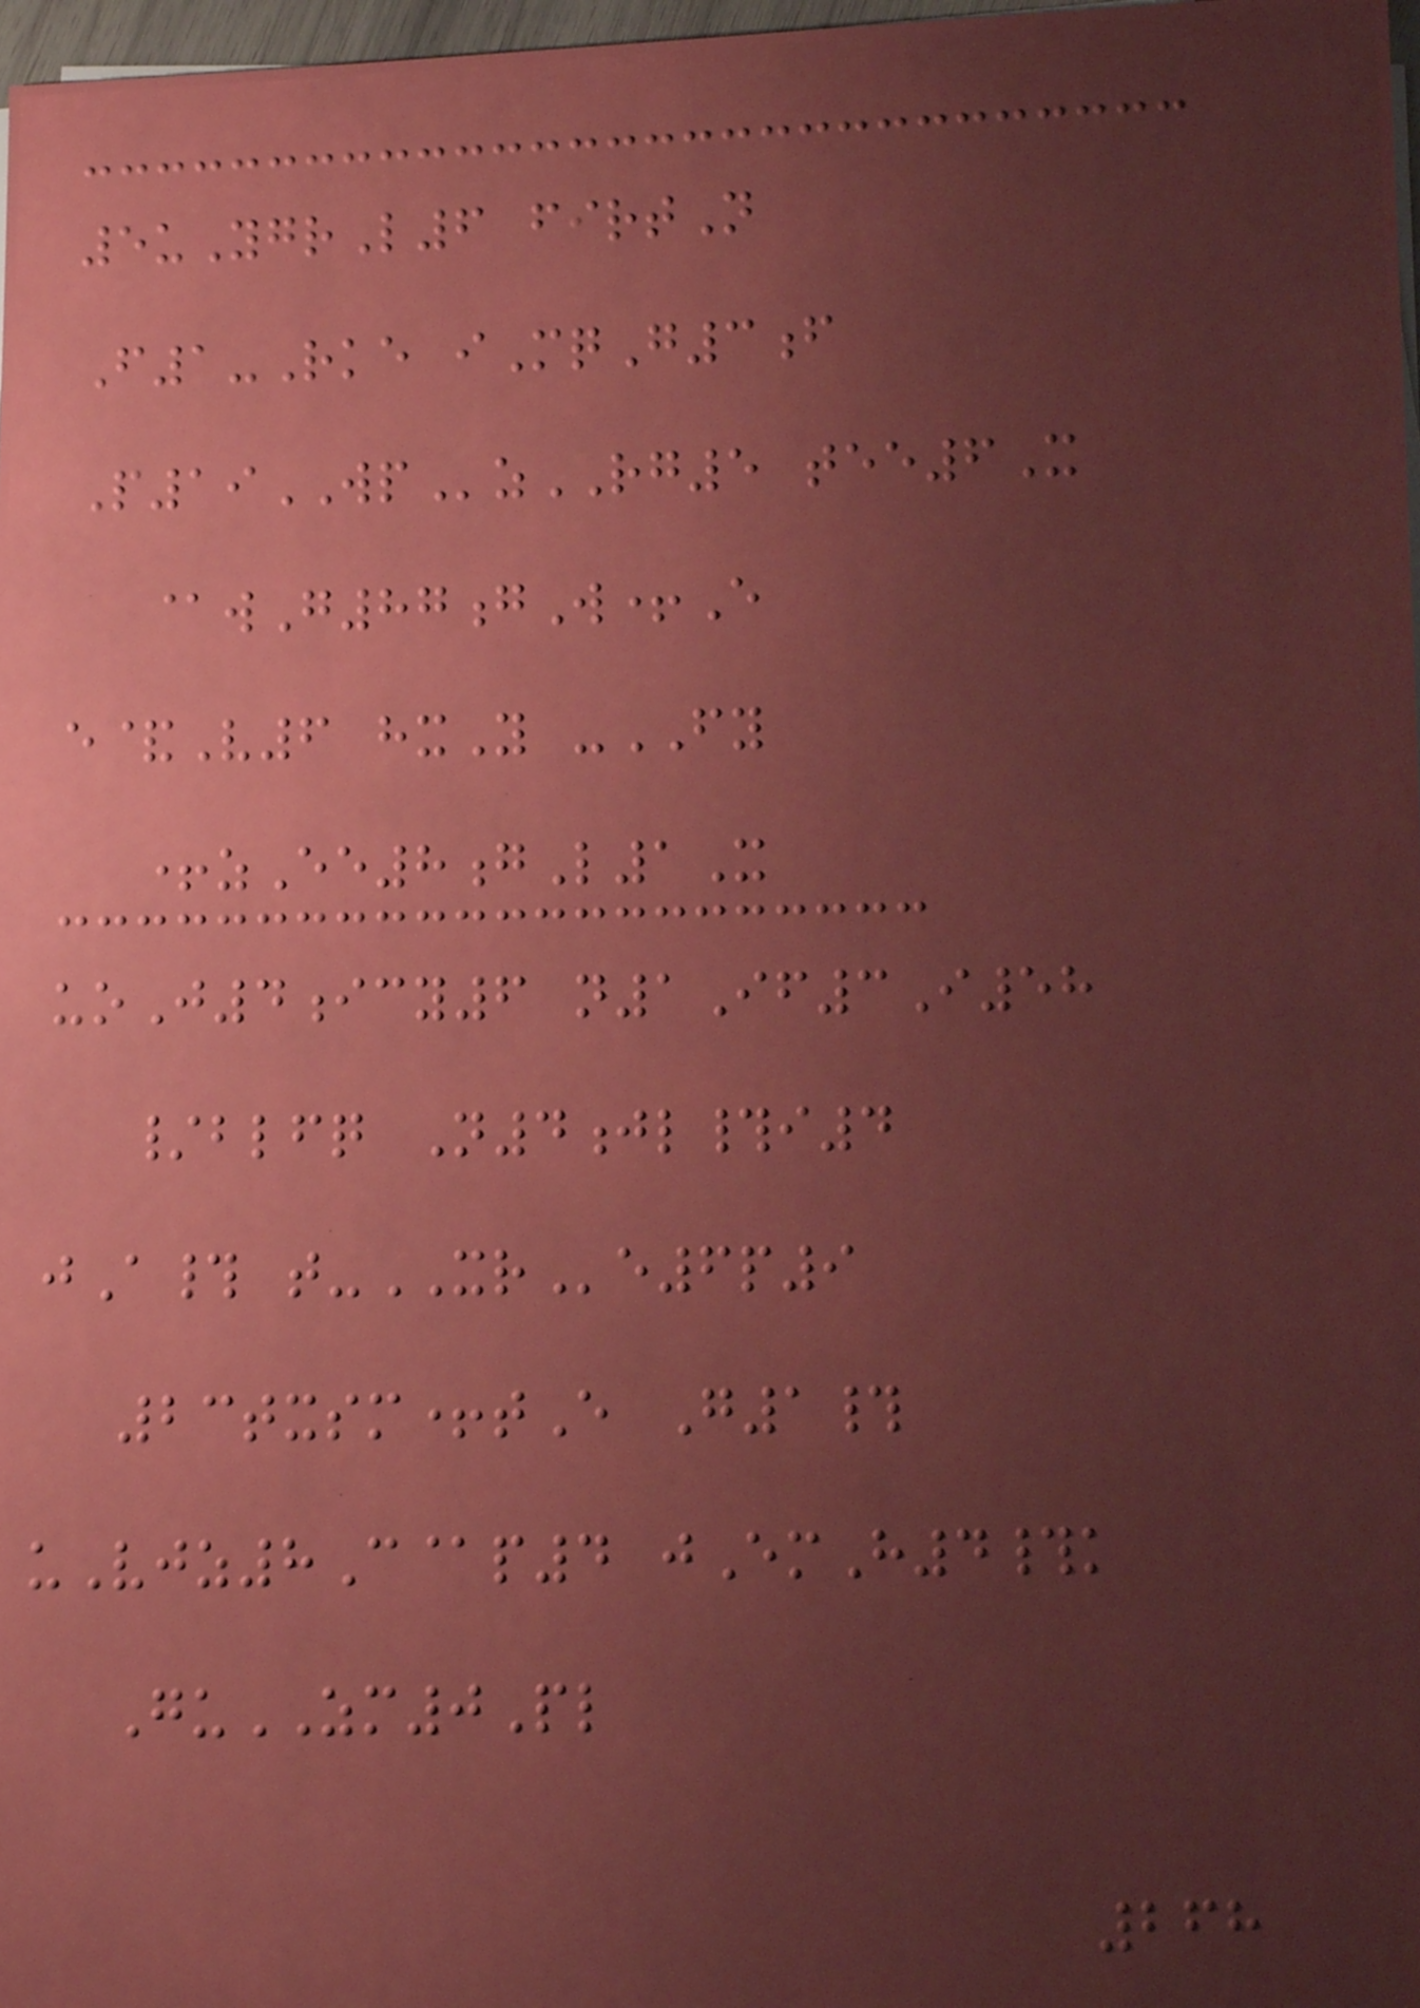5uYgrL6 firtN
F1-Rke iMqG3f
P19WPzRG5 tee6X
@wG87gW+E
e&V6 hxY -FY
+zEe8gL1X
uoJ4icy6 n1If3I58
/blfq N4jl#i4
jA# t-XRe6p9
23txsm+tE G1#
uVjz8C@p4 jEmH4#k
GuZM0Pl
268
